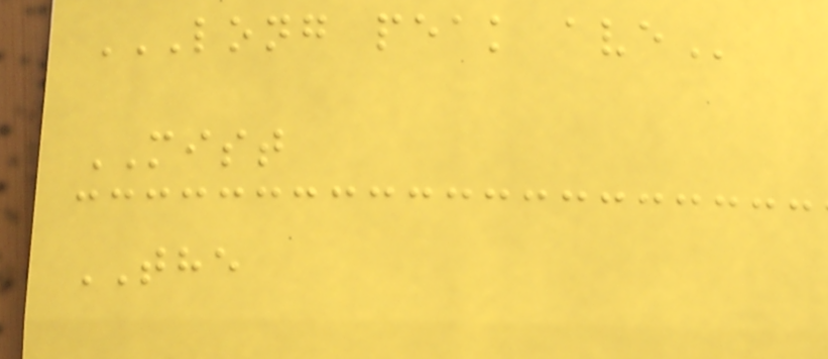LONG PEAK AVE
MIST
THE
